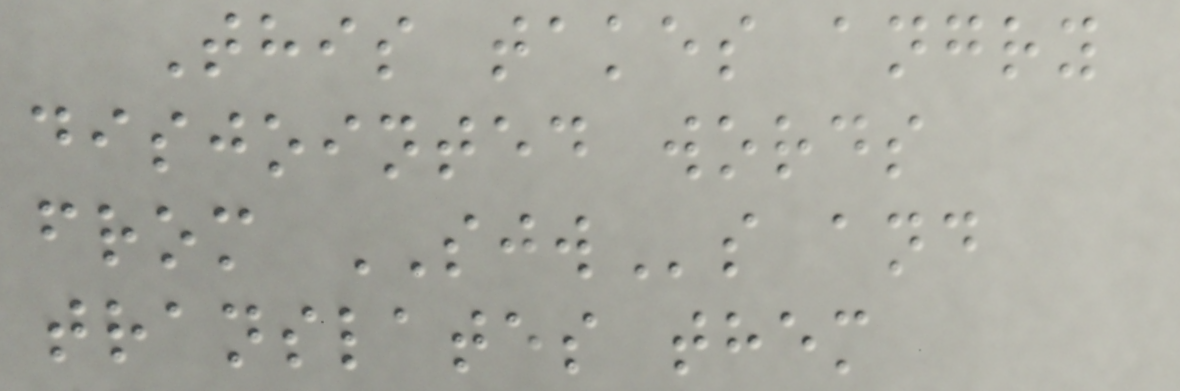This takes angry
disjointed words
from SJWs and
translates them
